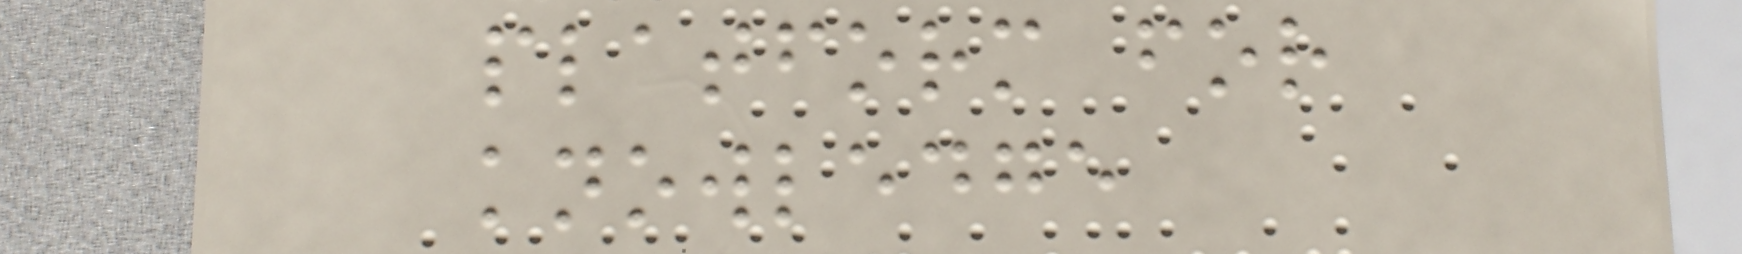platform for
knowledge
